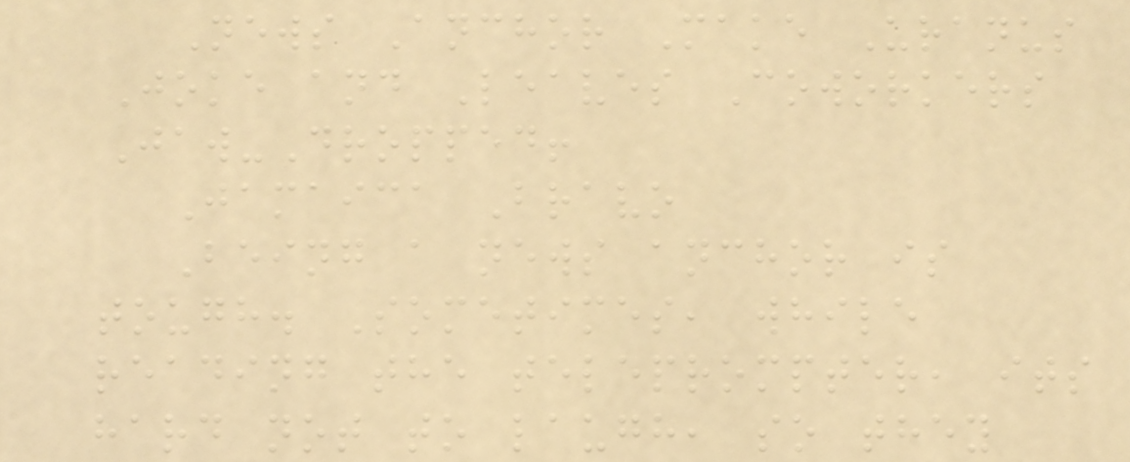News Anchor Make Uranus
Joke and Leaves Coworkers
Jaw-Dropped!
Jamaica Bravo
Being a news anchor is
tough. Sometimes, while
reading the teleprompter, its
hard not to laugh, so they
